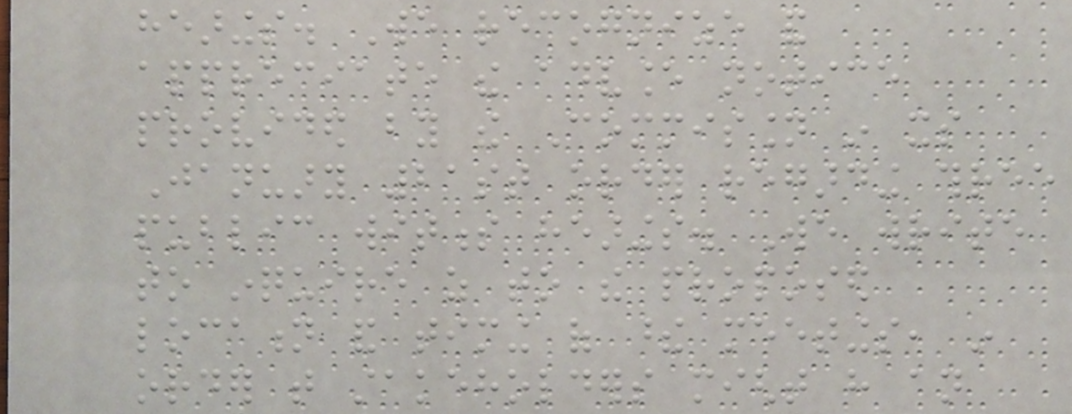hearings. We recognize and
appreciate the advance notice
provided by the Commission in its
January 21st order regarding three
public witness hearings. We write
to inquire as to the proposed
location and timing of these meetings, in
order that stakeholders might have an
